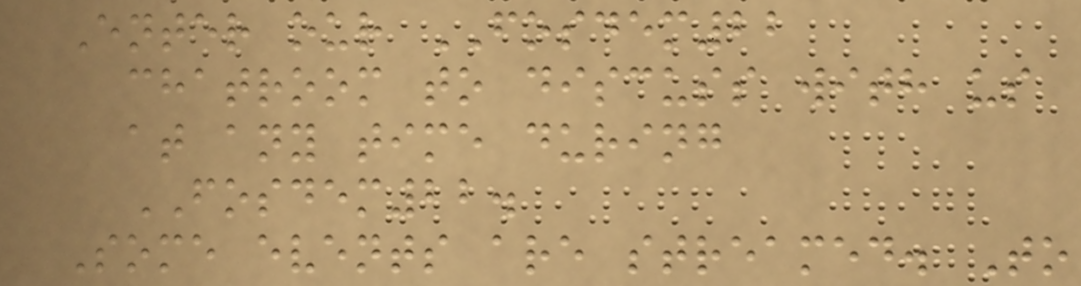Enter our FOSDEM22
chatroom to discuss with us
at any time during
FOSDEM22.
Some events are streamed. To
